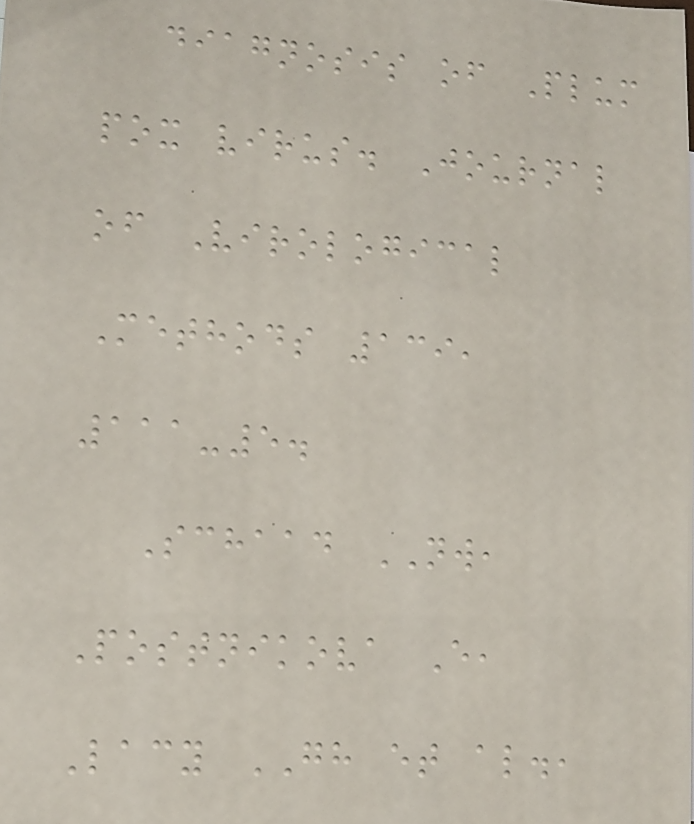diagnosis of Plum
pox virus. Journal
of Virological
Methods 139,
111-5.
Schaad NW,
Postnikova E,
Lacy GH et al.,
